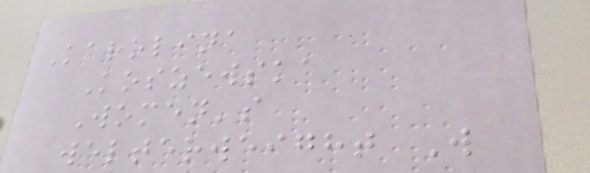Karolina
Koszewska
Women's
welterweight W
